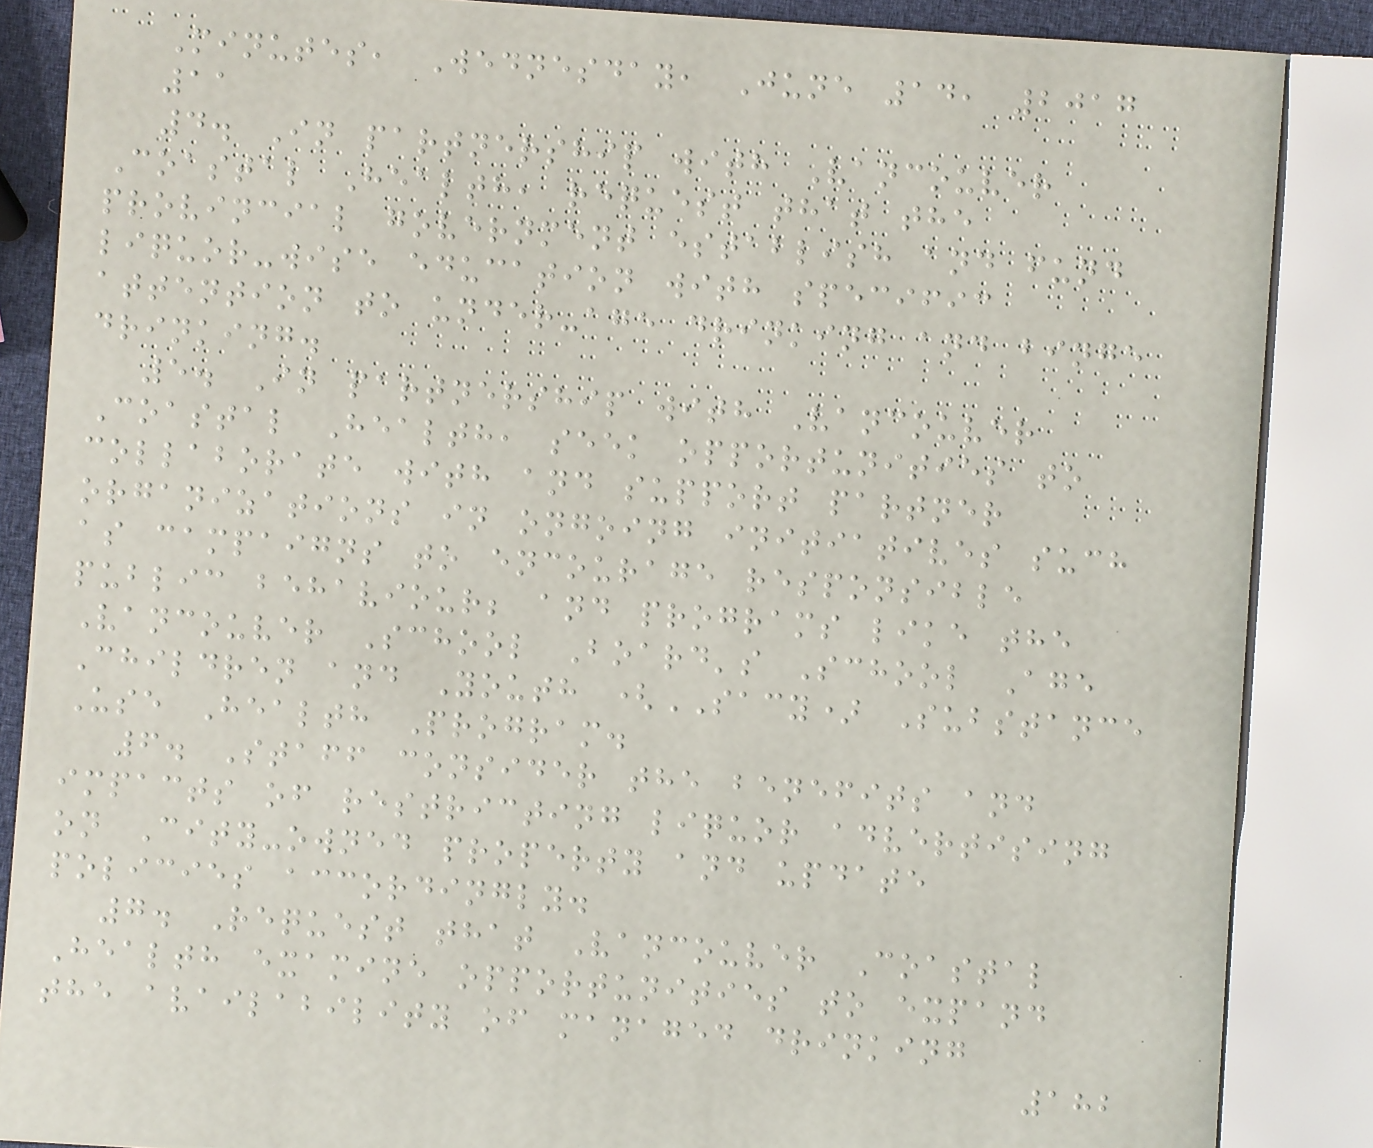Minutes, Wednesday, June 14, 2017
11
4. In partnership with Vancouver
Coastal Health, request that the
provincial government establish and fund
liquor-wise education with specific
attention to under-age drinking and binge
drinking.
5. In partnership with Vancouver
Coastal Health, seek opportunities to
collaborate with and support partner
organizations in ongoing initiatives such
as campaigns to encourage responsible
public behaviour; and programs like the
Vancouver School Board's School Age
Children and Youth (SACY) Substance
Use Health Program.
6. Staff consider the benefits and
impacts of restricting liquor advertising
on City-owned property and update
policies accordingly.
7. Request that Vancouver Coastal
Health examine opportunities to expand
the availability of managed drinking
182
